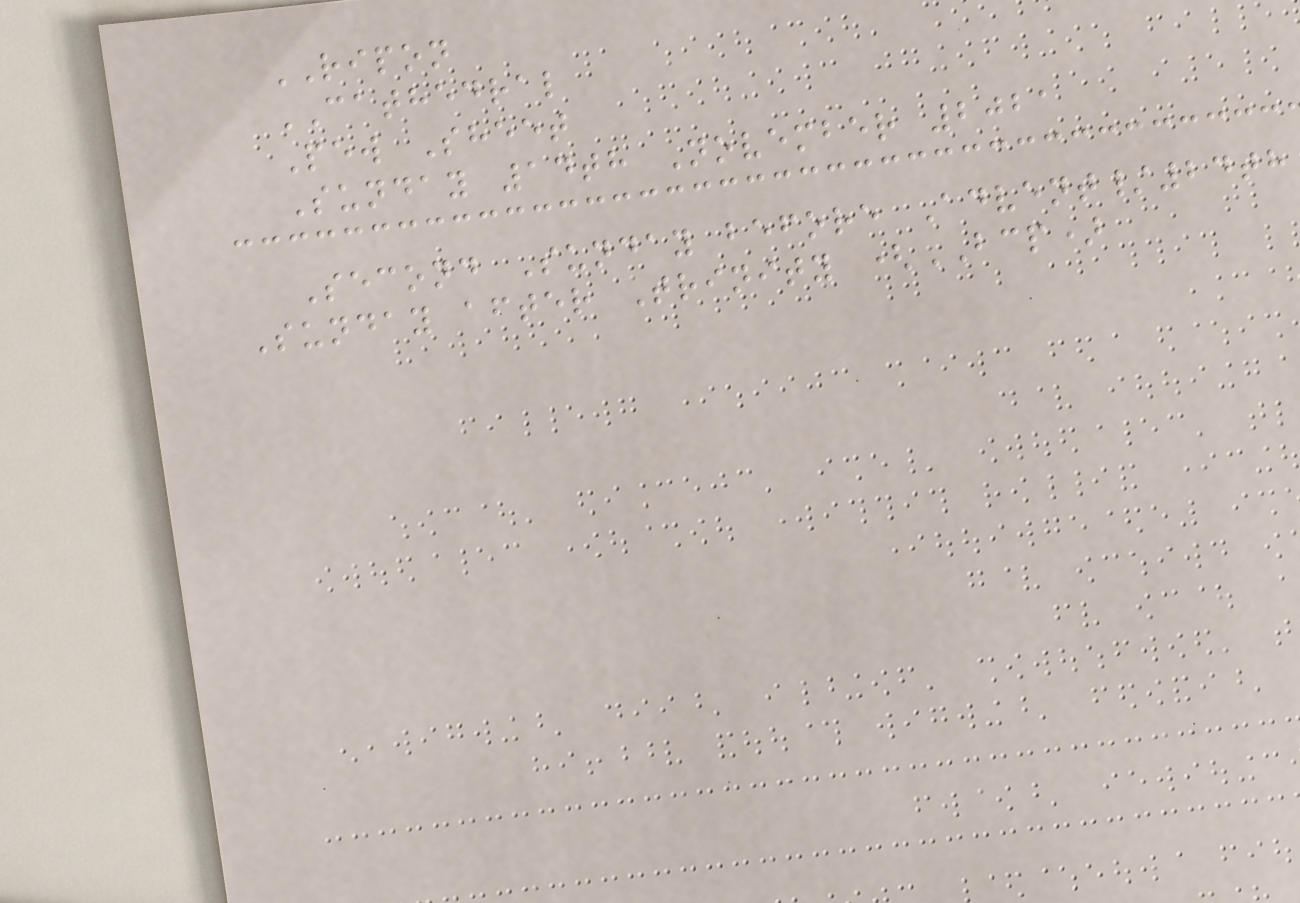RIPON
CATHEDRAL
Pew Sheet
Sunday 14th November 2021
Second Sunday before Advent/24th
Sunday after Trinity (BCP)
